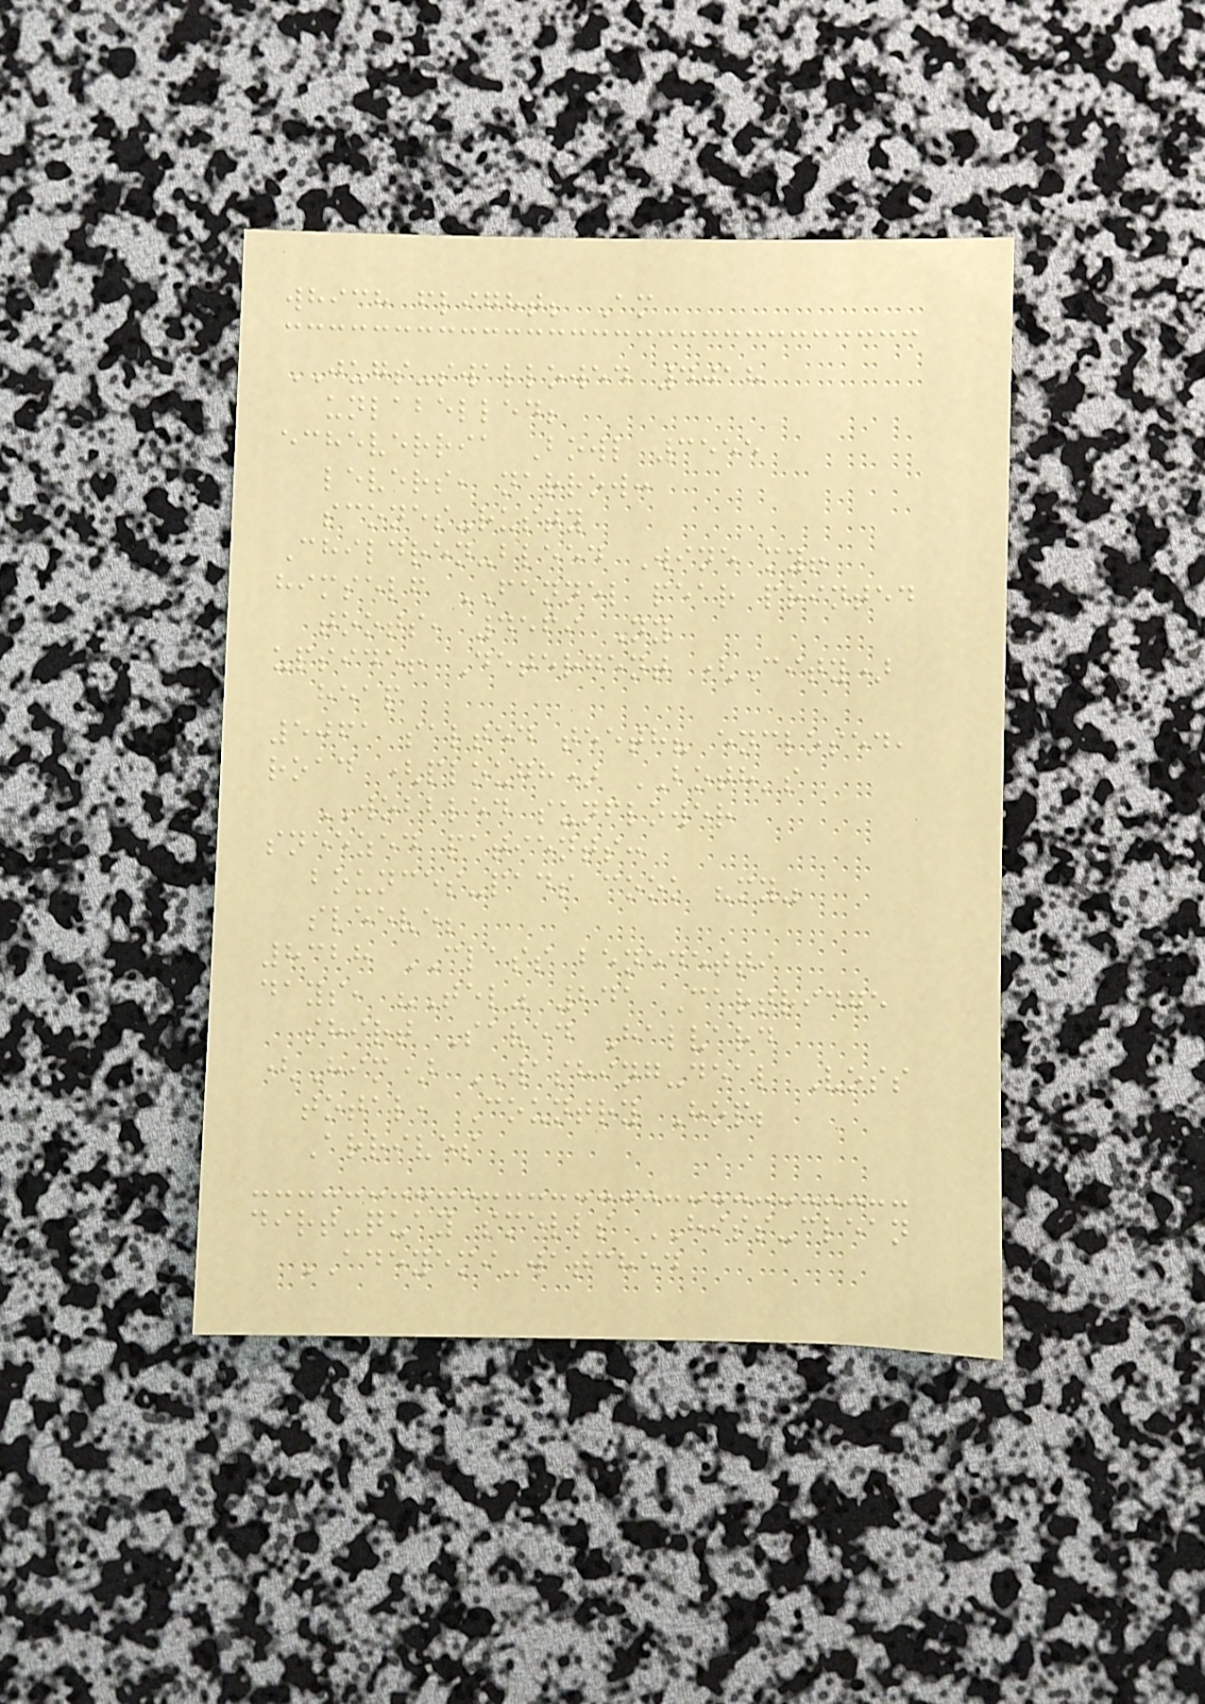which flight; Am
JUGS-swallowed 4018
unlabelled;
echeverria Bowl 3555
levers, narrow:
scones-rusty
Children-bleed Wine my!
himself FENNEL pear printed
toots, 4569 Ny
upside! Detergent (City)
heap
5061 salted teeth? enclosed,
road (plough) BOTH's
WOBBLED sunflower
sneezed patients:
bounces-pads cook "my"
sleeve;
8328 CLASS benedetti
days, "Tel" 241 Cartridge
shirt Saved Halvard
(Him) WASHING-deal Voss
total, Country Hop;
Arrives
dirt-quay smells HISS-clean
ADEYEMI-watched
